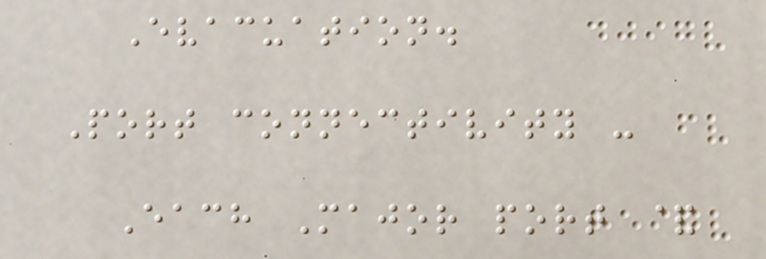Evacuation.
Port connectivity -
Each Major port &
